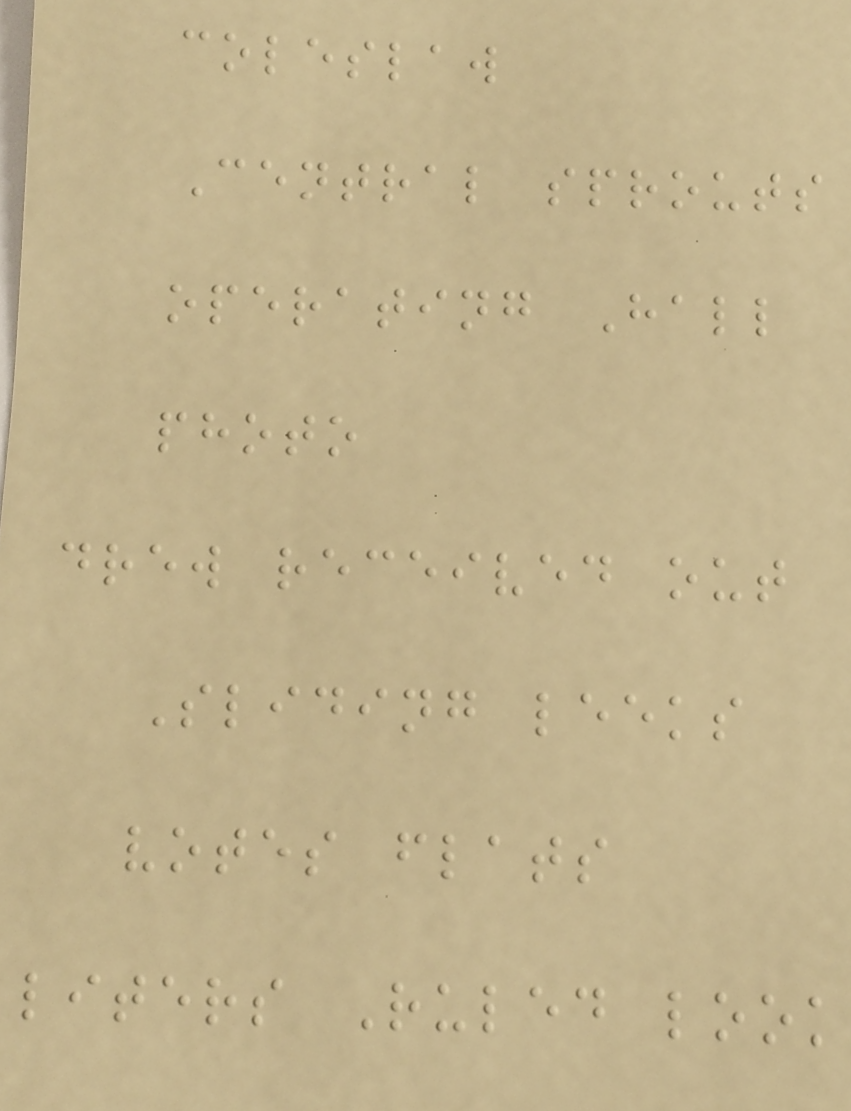coleslaw
Central sprouts
operating Hall
photo
drew received out
Sliding leeks
votes flats
liters Ruled look
